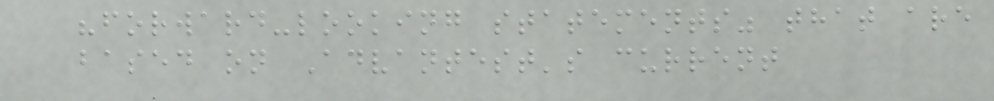"forward-looking statements" that are
based on Advantest's current
